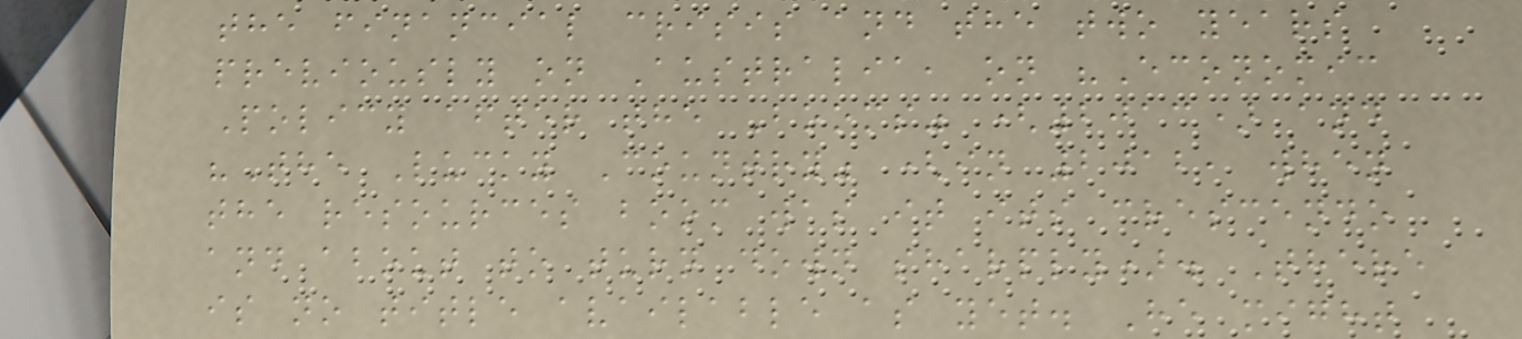the financial crisis and the two years
previously on Australia, on "Economic
Policy after the Booms" (2013) and
"The Lucky Country" (in 2012, when
the resources boom was it its crescendo
and about to turn down sharply). There
is no title available as yet. He might
